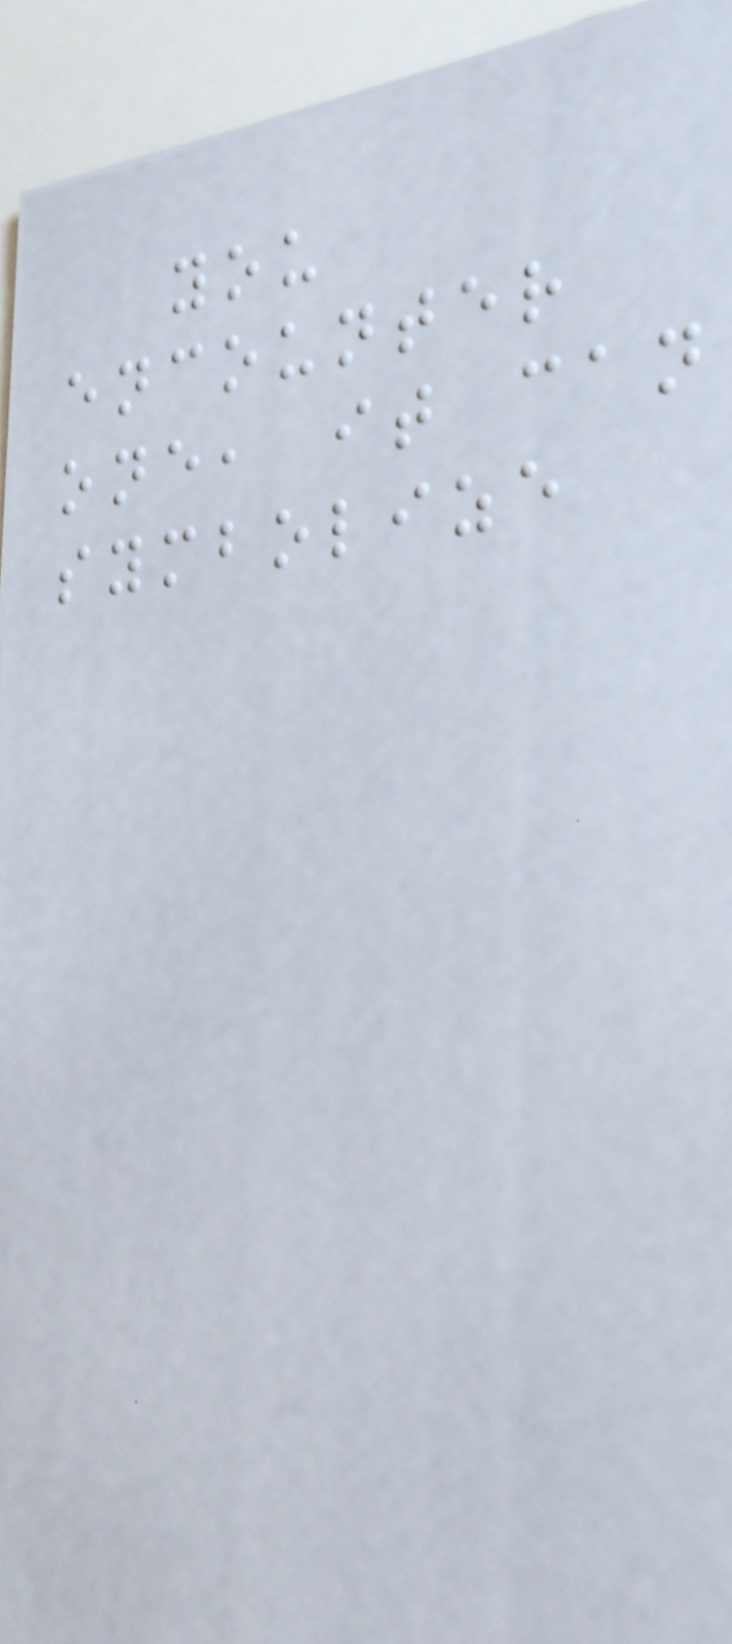you
encounter
one, it can
symbolize
